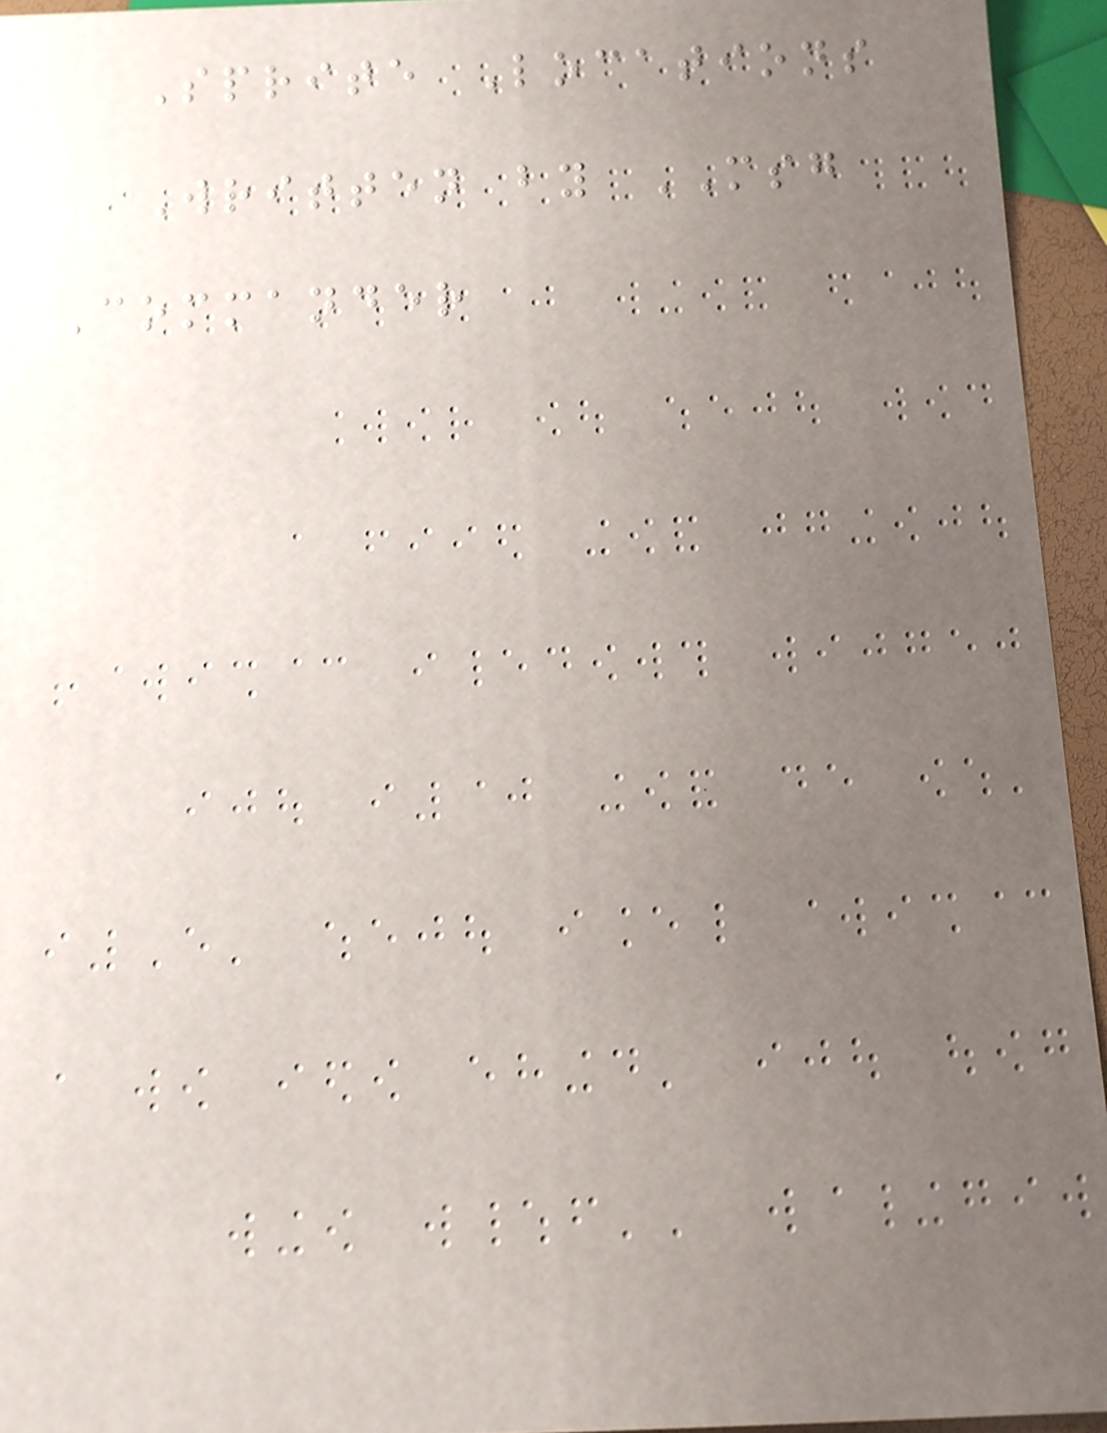Sprite Locations
Written by MSG
Commander
